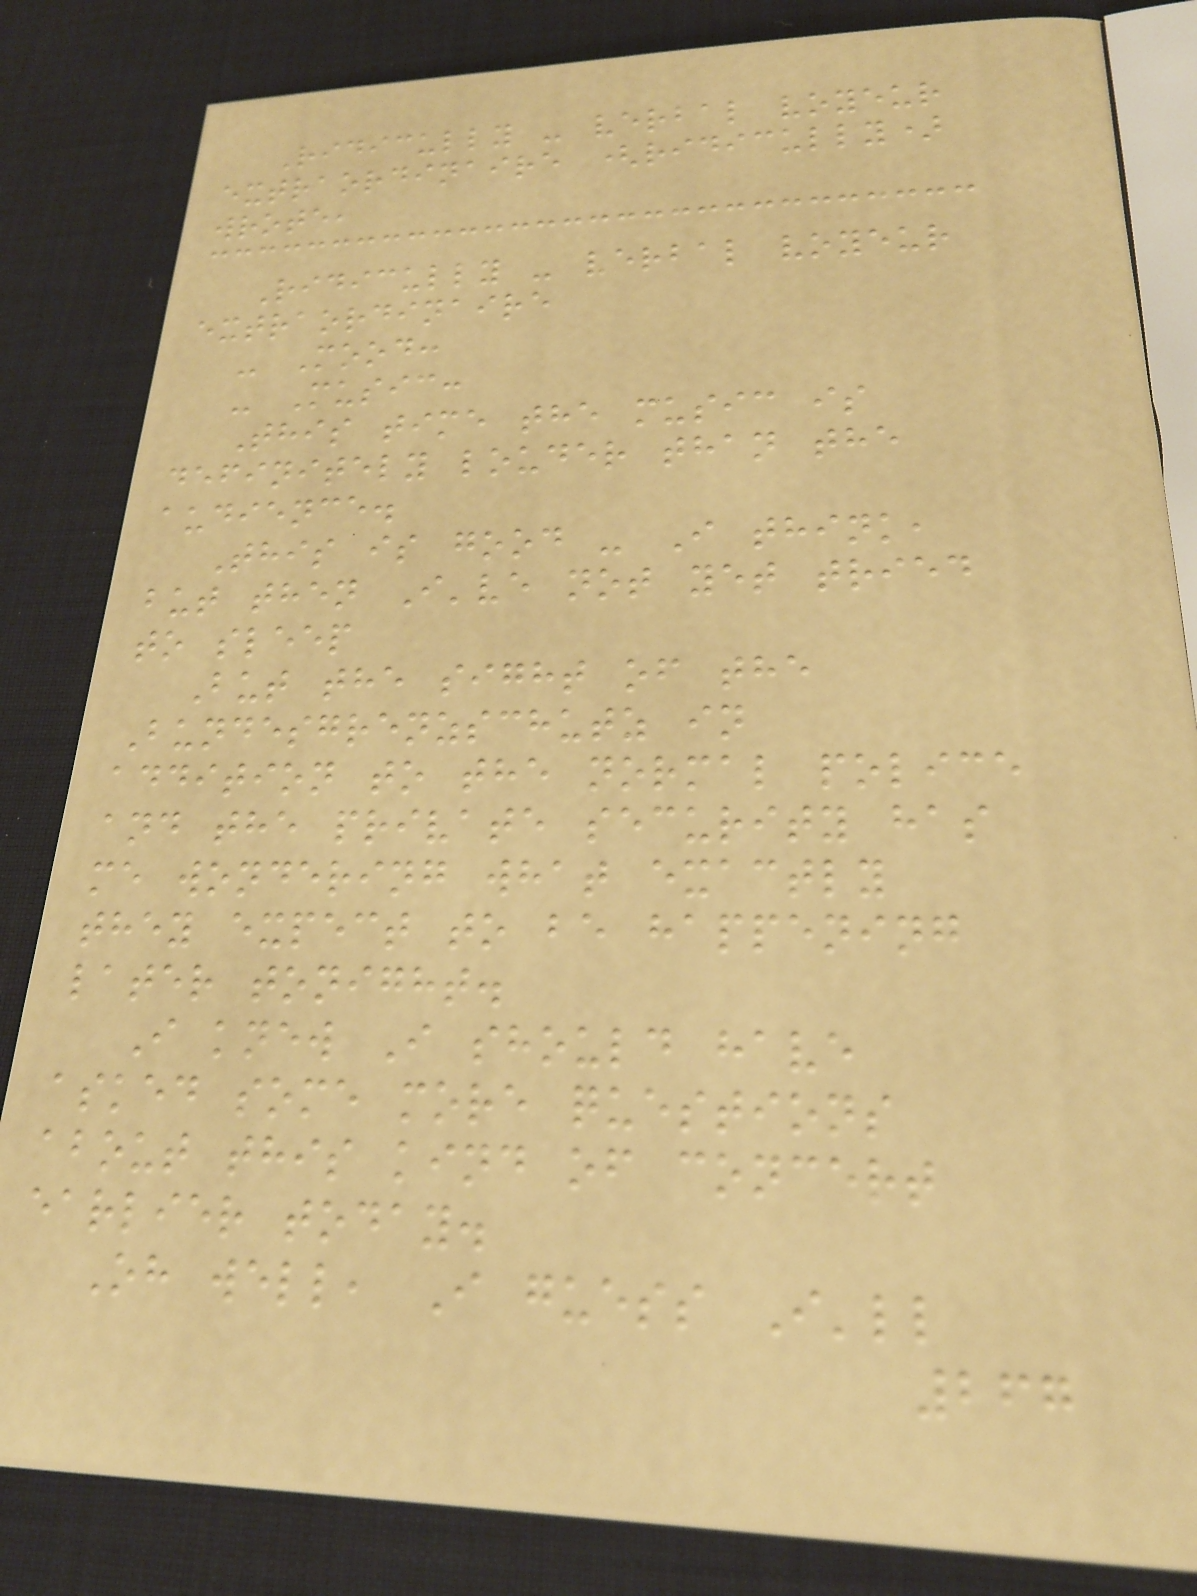Ridicully - verbal voyeur
extraordinaire (ridicully)
wrote,
Ridicully - verbal voyeur
extraordinaire
- Mood:
- Music:
This time the music is
definitely louder than the
audience.
This is good - I think,
but then I've not yet tried
to sleep
But the sight of the
Bundesgrenzschutz in
addition to the normal police
and the private security has
me wondering what exactly
they expect to be happening
later tonight.
I knew I should have
asked some more questions
about this kind of concert
earlier today.
Oh well, I guess I'll
267
